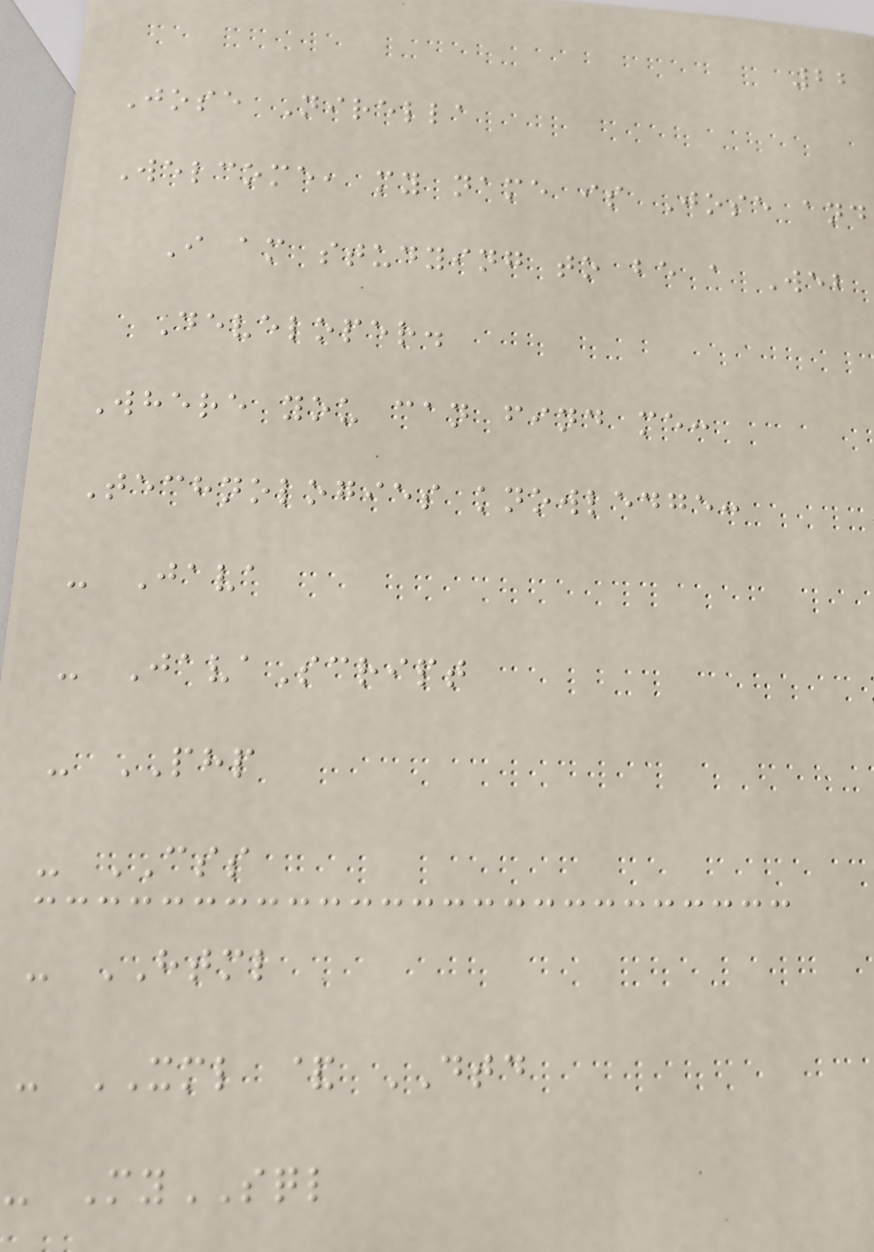22
Jose Nirella
Welcome, my name is Jose and
I am studying to be a Web
Developer.
Where you can find me:
Technologies knowledge:
- Java
- JavaScript
- PHP
- CSS
- HTML
- XML & DTD
- MySQL
